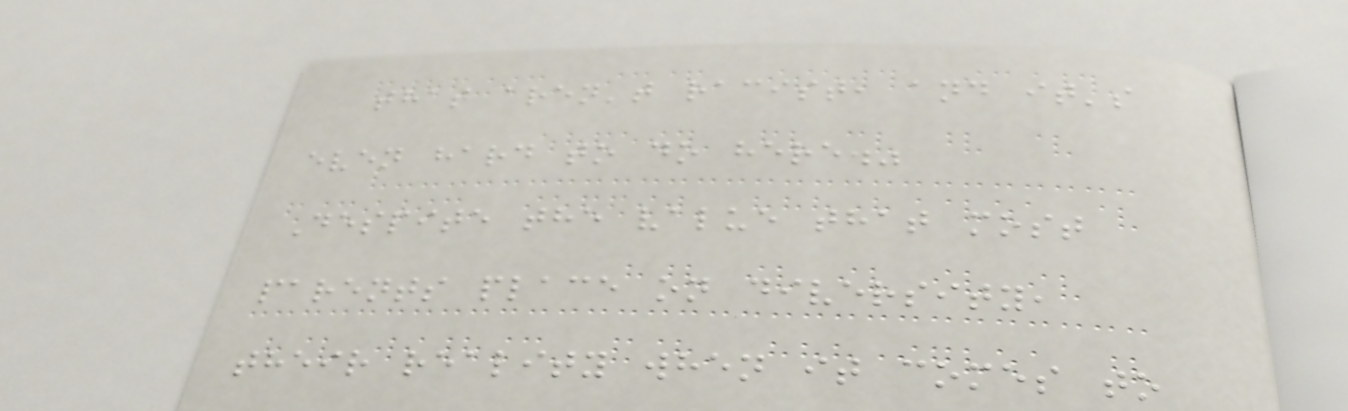that aren't racist, and it's
even hard to do here."
Despite the value that most
parents place on diversity,
their reality when it comes to
